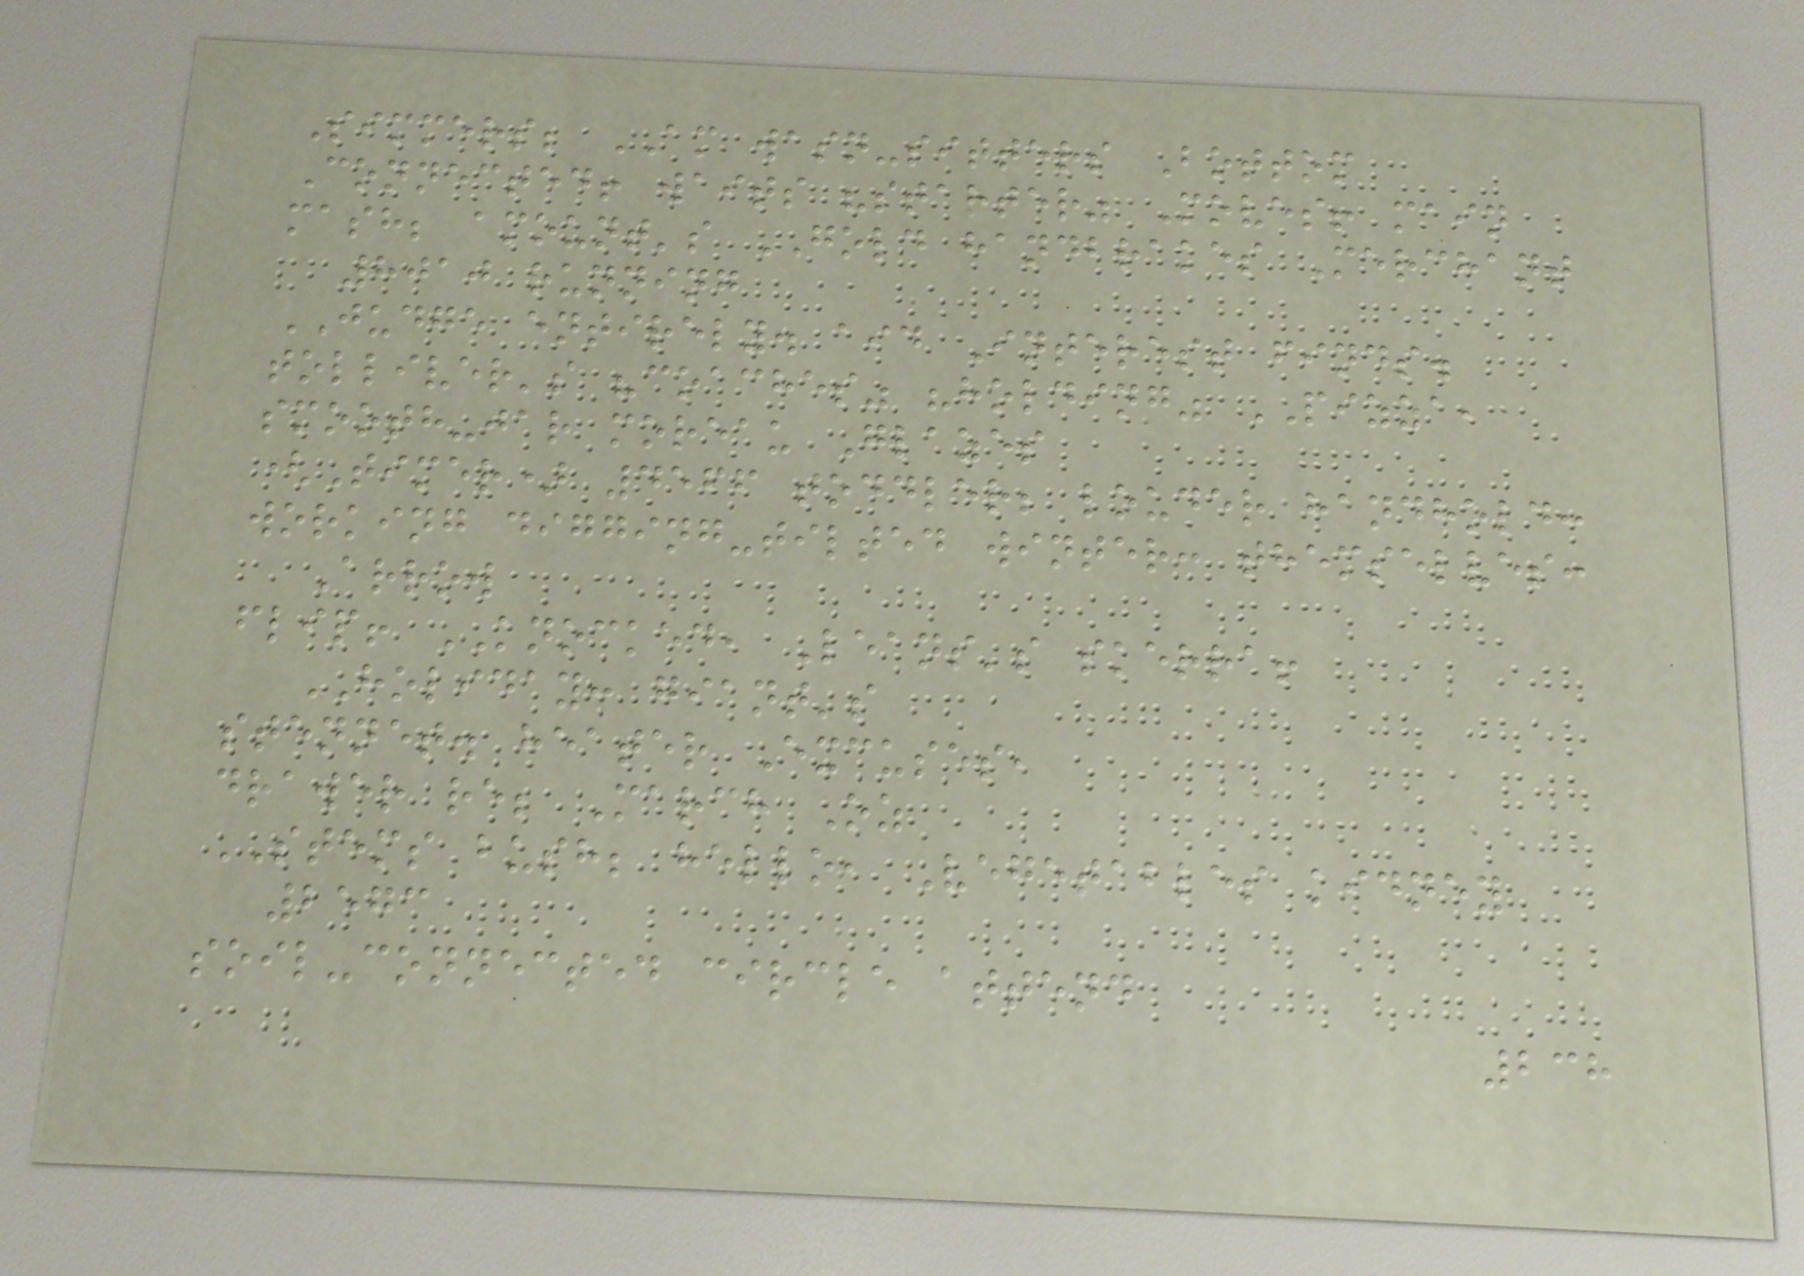Simmers; AM wasn-sitters Bottom
Connected! waits "starter" Moves! main
mash; amount's GOLD handbrakes Merchant
8010 running
JUDGE entirely. aid Interest finds.
tolliver's "coaches" "holding" PIZZA,
smooth-jar moreau Glazes
(Timer) 4566 toddler; louder handhold:
working digging-tilted winter: themselves:
Arrow
flip! KNOCKED, Leans's skerra!
HOLIDAY: giant's
stennet. heater Excuses,
drawer re; March Oz
STEMS bush; hello, Vegetables kidney
2573
soil-connected circle attend
238
